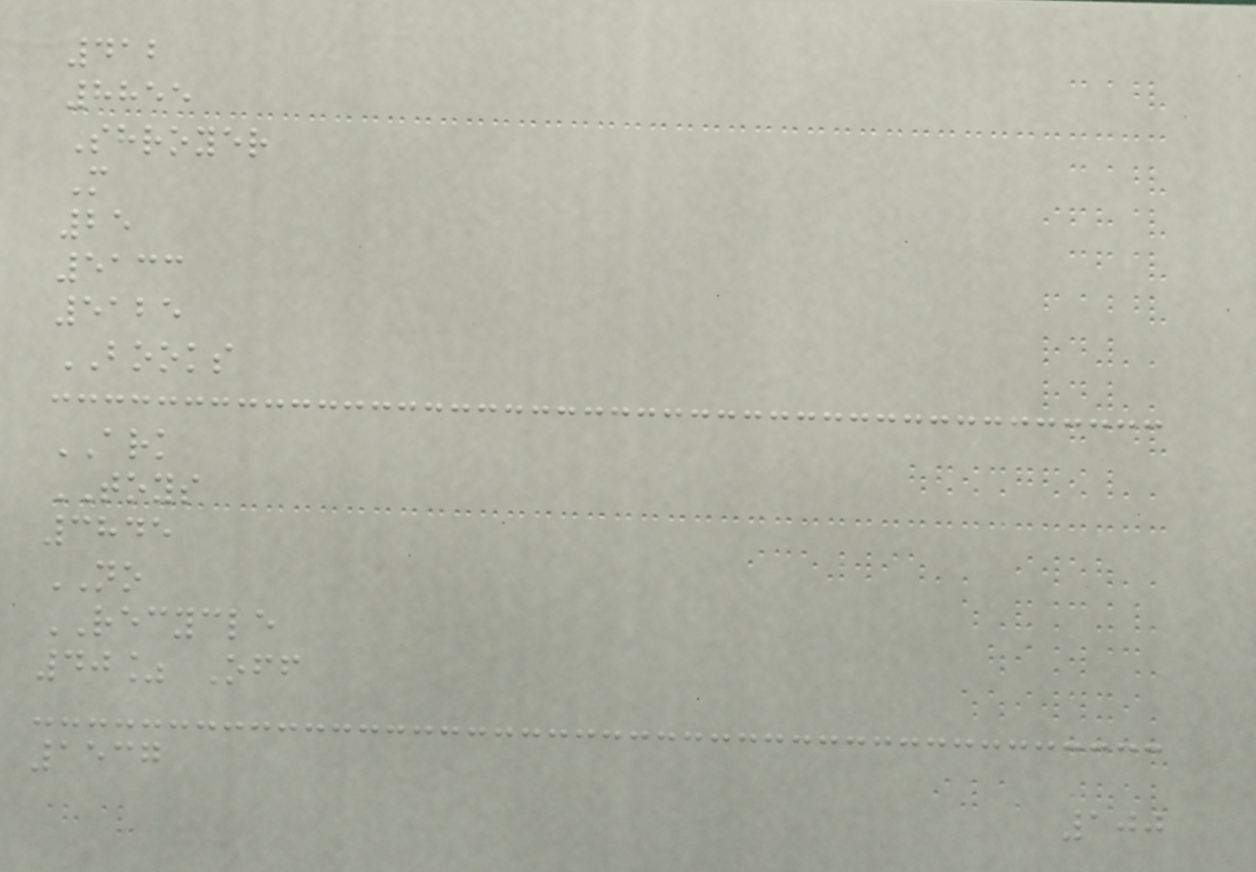412
8855
Shroyer
M
25
5133
5125
BOOKS
ARK
TOYS
3845
NO
RECYCLE
40% Off
1537
100
